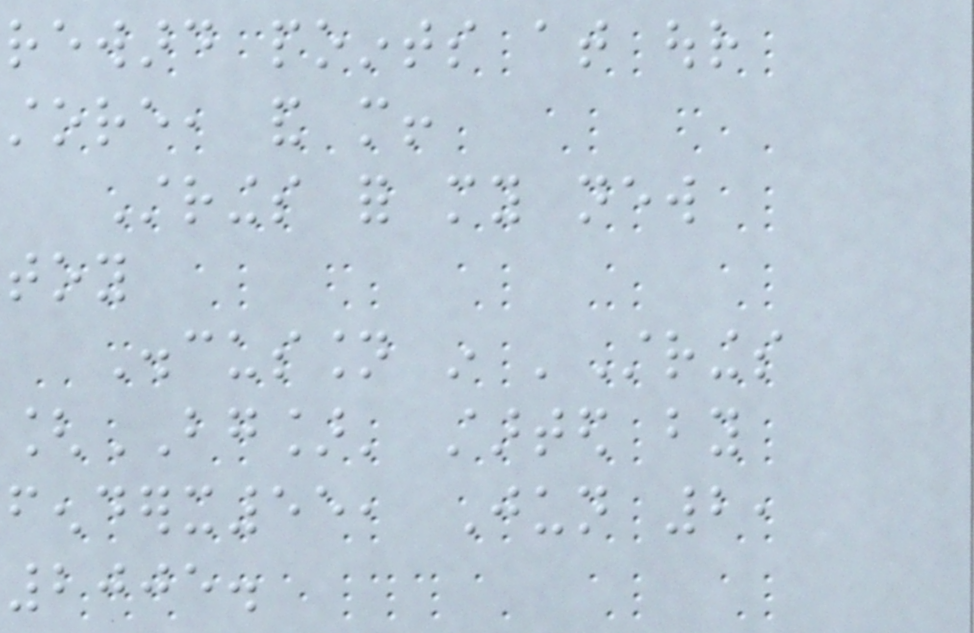reward points at our
store, and more!
Strings for my new
toy
Discussion in 'Strings
[BG]' started by
fenderx55, Jun 2,
2005.
